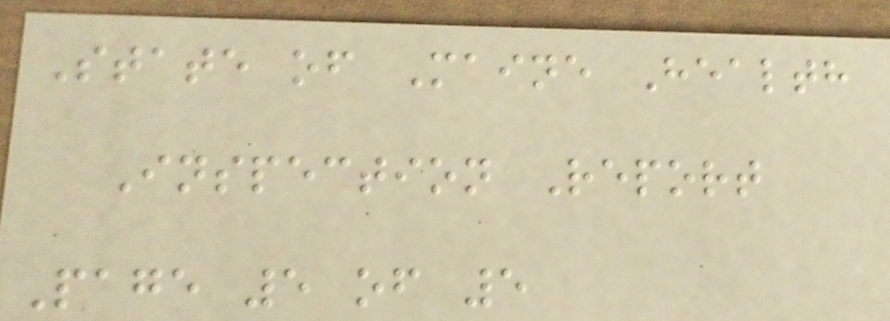State of Maine Health
Inspection Report
Page 5 of 5
